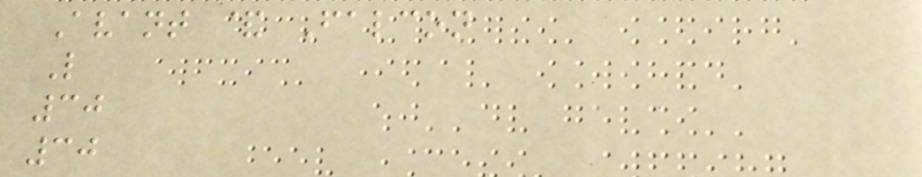Avant & Falcon
L
30
30
